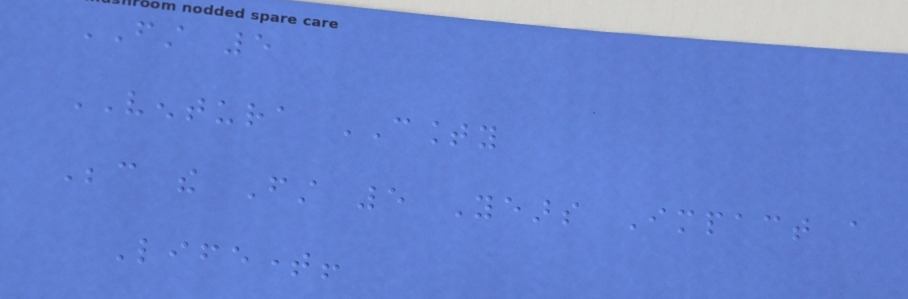FIRST 5
VENTURA COUNTY
Because the First 5 Years Impact a
Lifetime!
